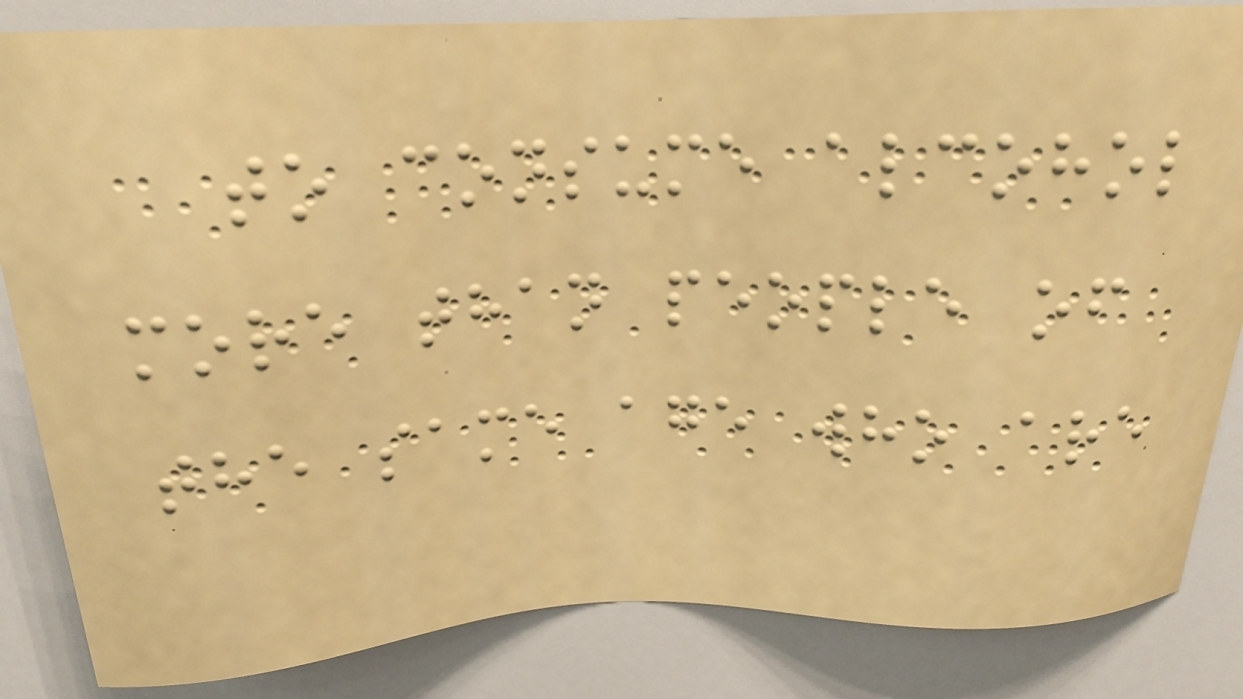to consume alcohol
more than people of
the same age who are
